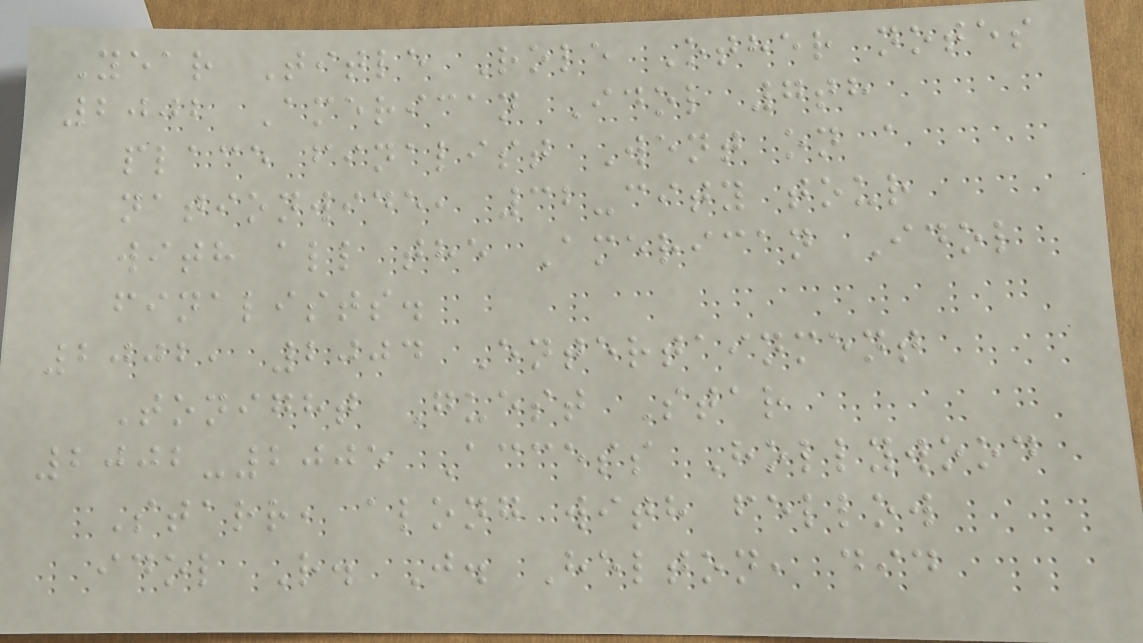Year Title Role Other notes
2002 American Idol 7th
place finalist Went on a
nationwide, 32-city tour
with all the American Idol
finalists.
2002, 2004 Entertainment
Tonight Guest Star
2002-2005 Access Hollywood
Starr, along with fellow
idol R. J. Helton, did
